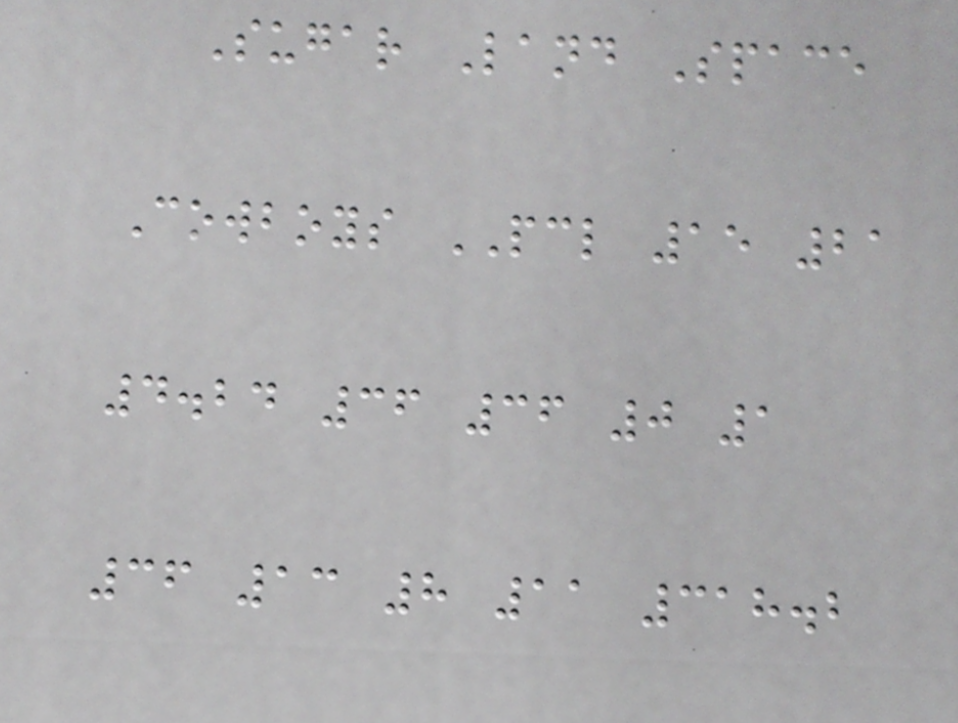Sugar Land Space
Cowboys PCL 15 21
4.24 36 36 0 1
36 13 8 11 318.2
